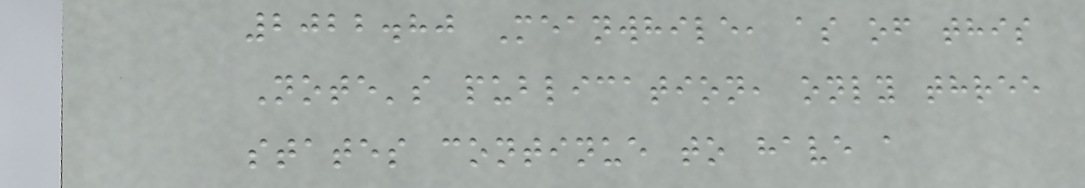2022.80 Meanwhile, as of this
Note's publication, only three
states continue to have a
